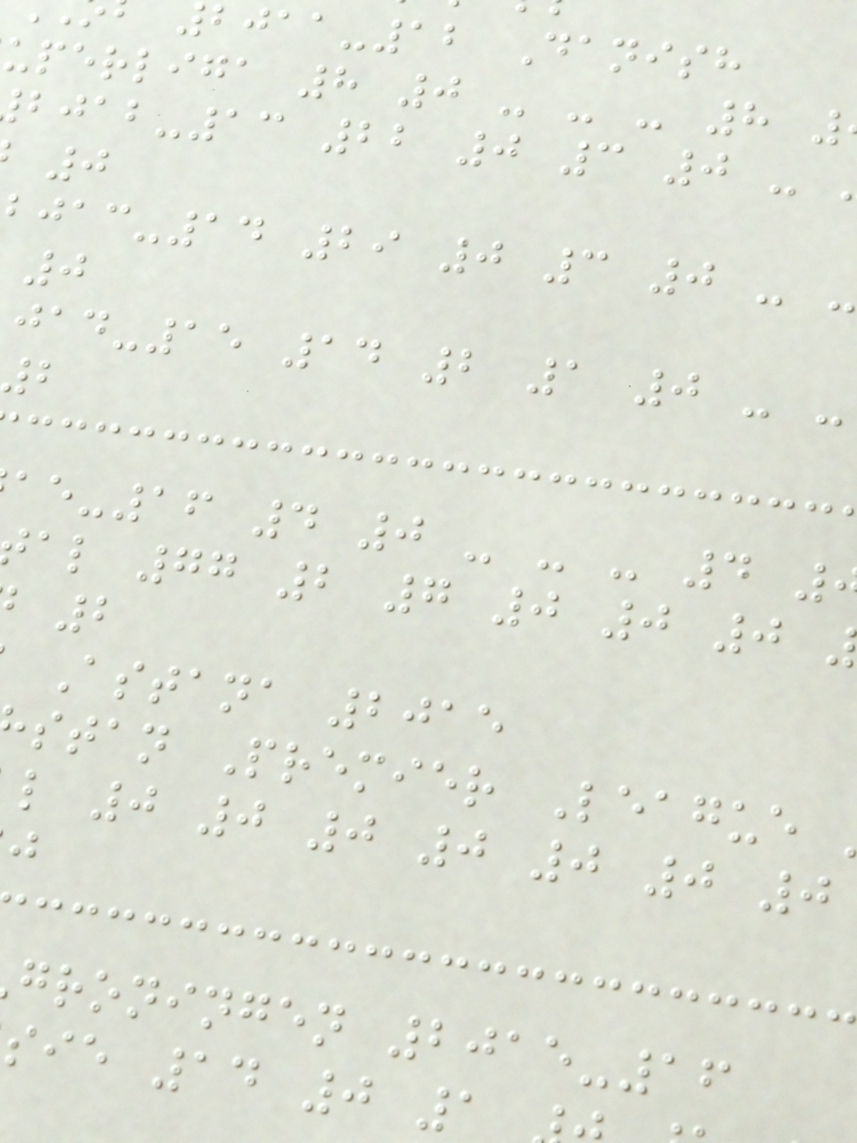-12 Danish
uperliga 8 0 - - - 8
-13 22 0 3 0 -
-14 29 0 3 0 -
-15 14 2 1 0 - -
-16 4 0 - - - 4
al 77 2 7 0 0 0
Astana 2015
stan Premier League
l 0 0 0 0 0 0 0
groningen 2015-16
sie 14 0 1
